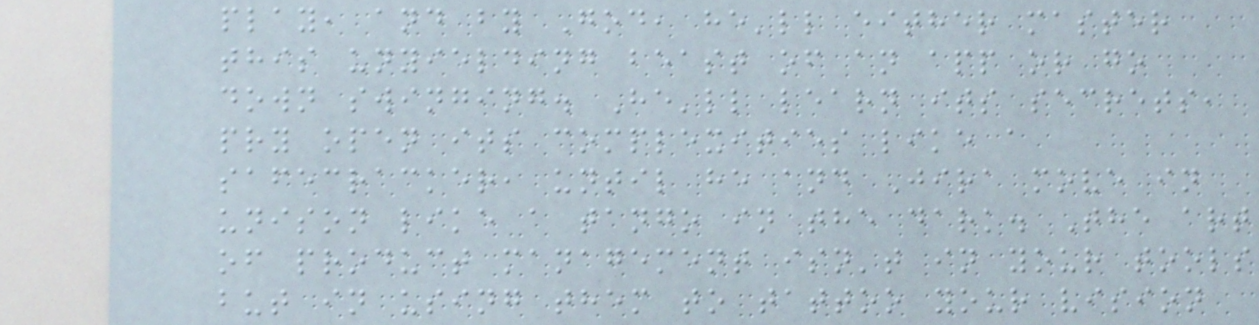play, and by God, he'll either master
this unyielding beast of an app or go
down swinging. He'll learn its secrets,
pry open its complexities like a
safecracker, until he and Jira move in
unison like a tango in the dark. The art
of product management isn't in your tools
but in using them to tattoo your vision
